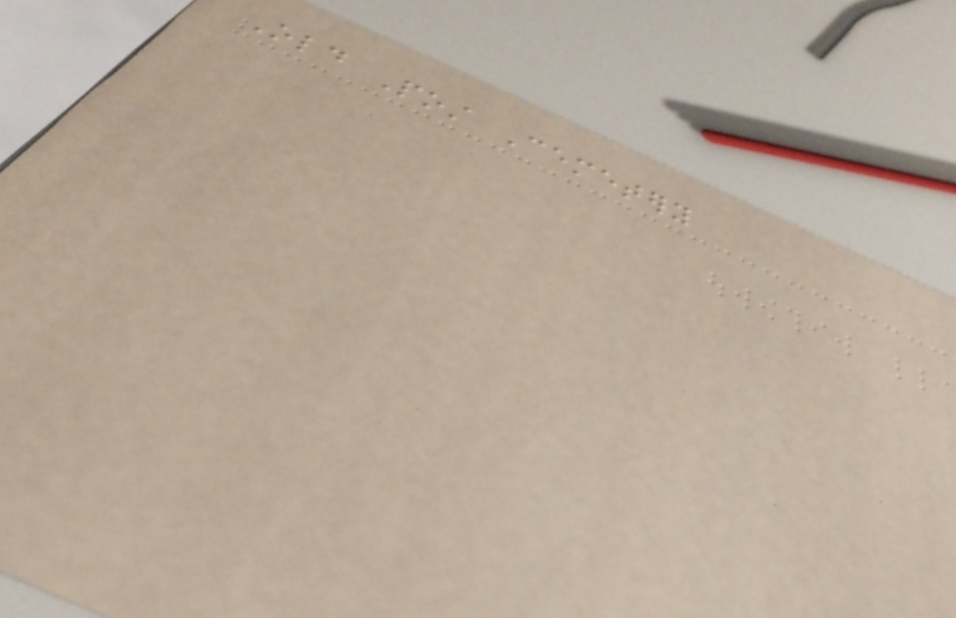Old Post Cemetery
